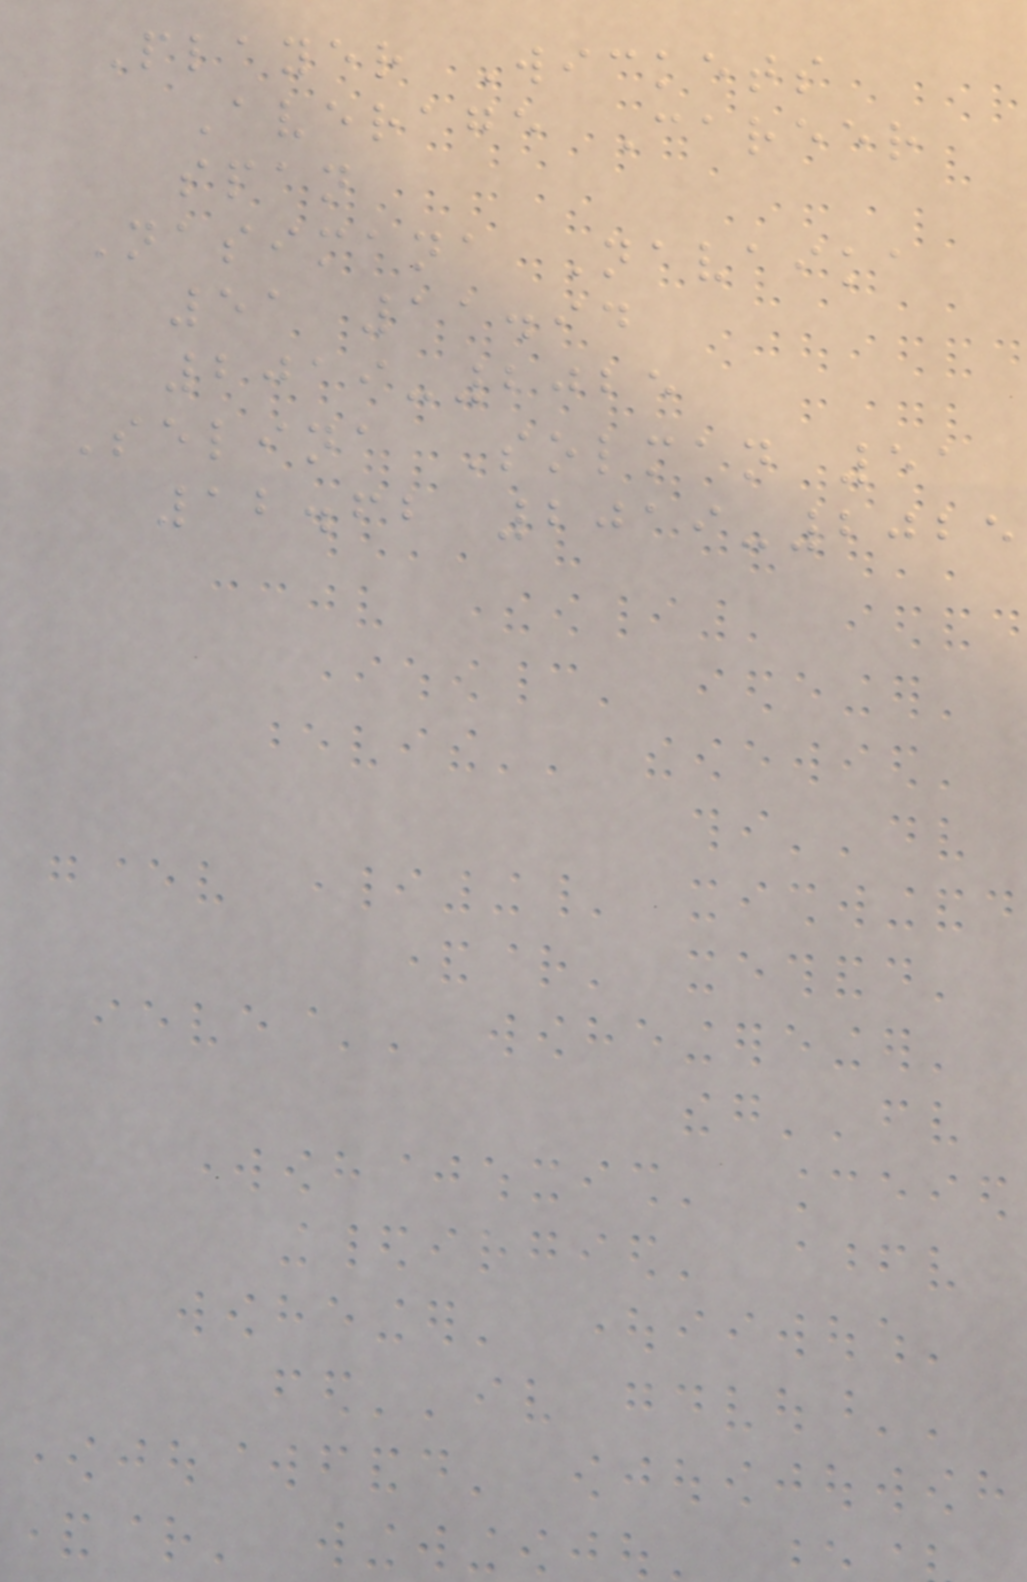Player Wickets
Average Career
span
Nasimana Navaika
51 11.94
2019-2025
Selina Solman 51
12.62 2019-2025
